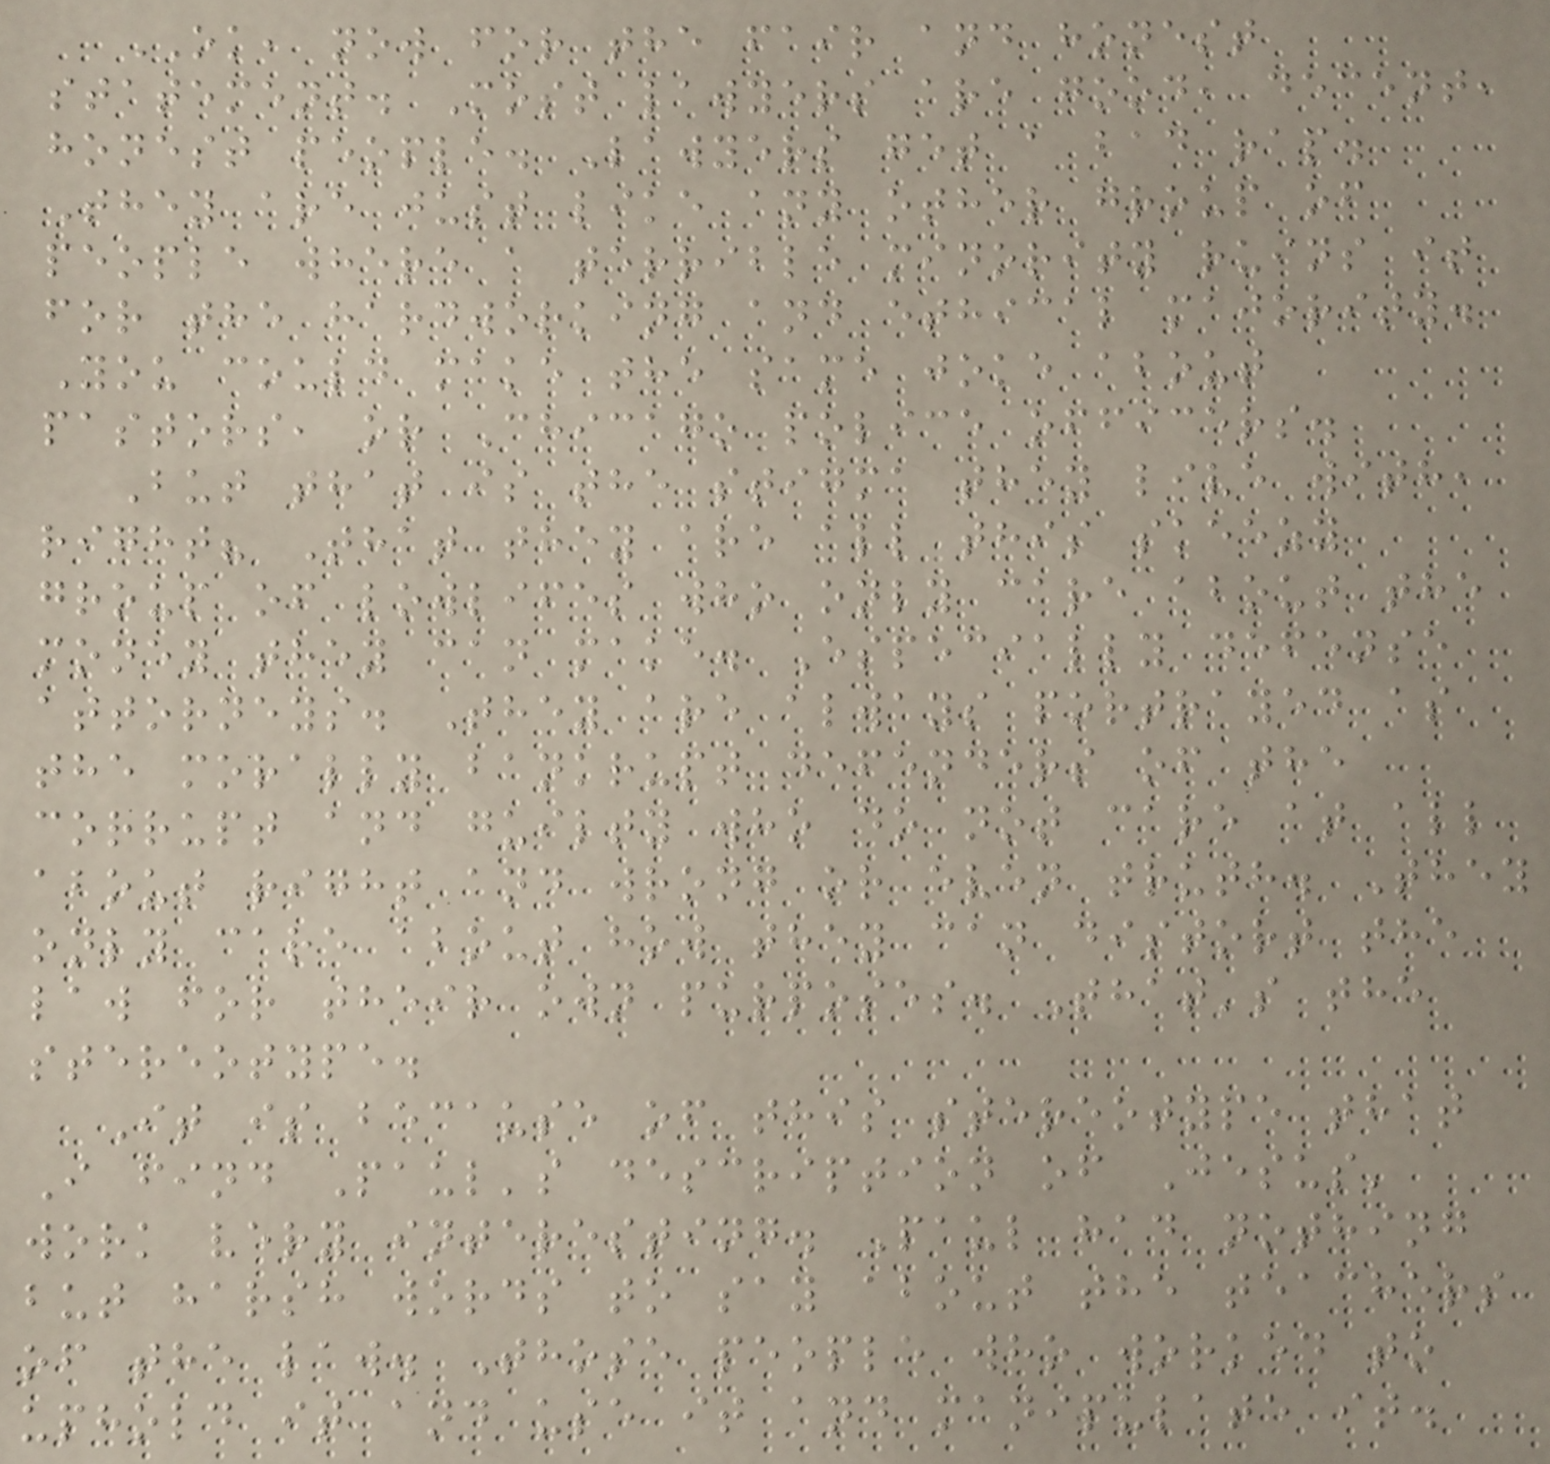OK, now for the fair and honest
statement. Most lawyers are good, decent,
honest people. Lawyers get a bad rap.
They are just like any other group of
people where a terrible minority ruins it
for the hardworking and ethical majority.
You could make the same joke about
pastors, or Chicago police officers.
But that is the stigma they live with,
right? That they are all this skeezy
group of lowlifes who only care about the
money they can make. Especially defense
attorneys. They are always portrayed as
the morally bankrupt defenders of the
corrupt and guilty who do not care at all
about right and wrong or even truth. They
only care about how they can distort the
law for their own purposes. That's the
stereotype.
It is because of this stereotype that
I find Paul's description of Jesus'
work very interesting. Paul had nothing
but harsh words to say about the teachers
of the law. Those people who worked to
uphold it and use it and manipulate it.
